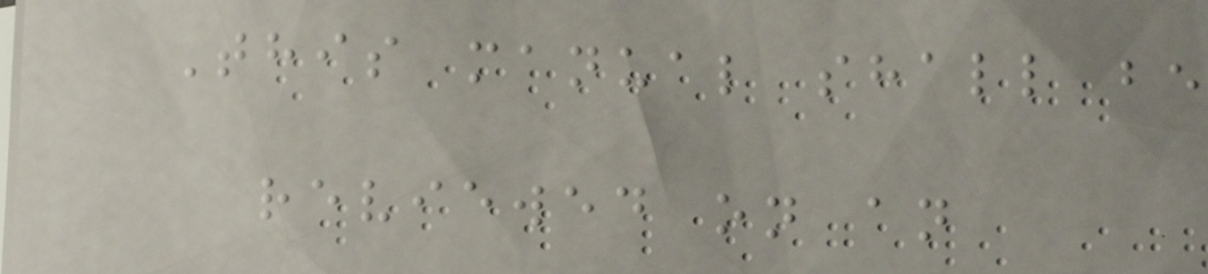This manual shall be
reviewed on an
